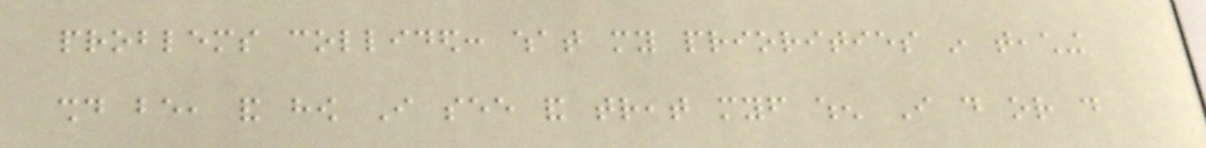problems collided: what my priorities in teaching
should be, and how I see and treat myself when I do or do
